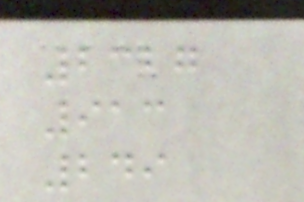2327
913
249
